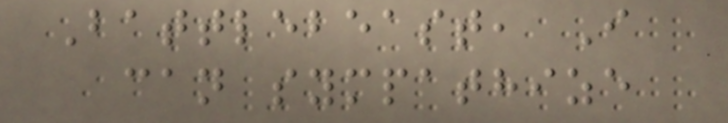Battlebeast, I
can sympathize
